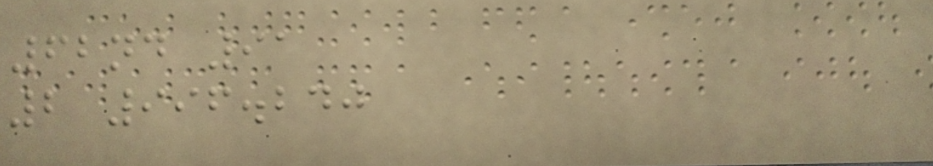62nd 91
2 996.240
